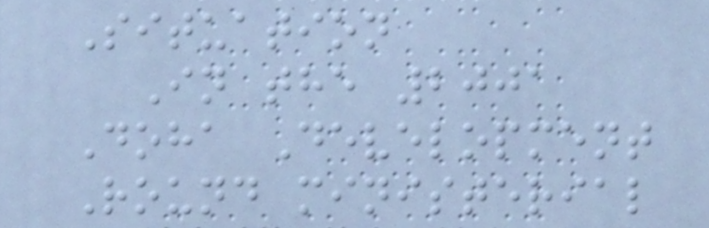Situation
In the 2001
Doha Development
Round ministerial
